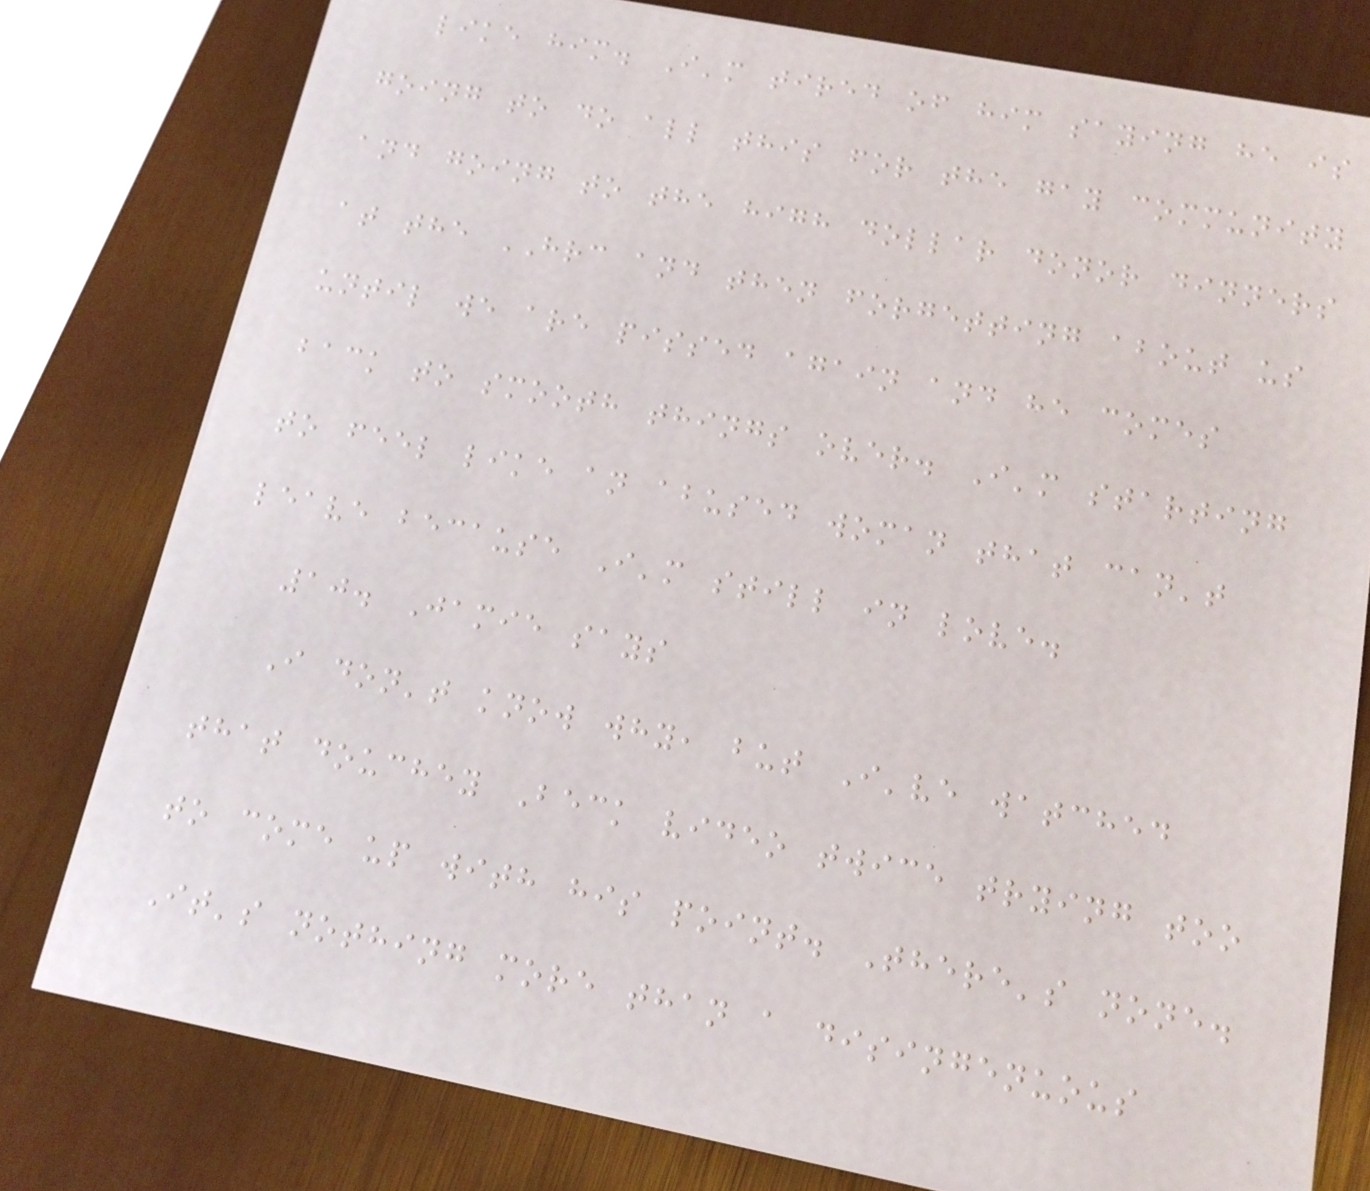like him. I'm tired of him saying he is
going to do all this for the gay community
and going to the high dollar donor dinners
at the HRC and then forgetting about us
until we are pissed again and he comes
back to smooth things over. I'm starting
to feel like an abused woman that can't
leave because I'm still in love.
10. Jamie says
I don't know why, but I've watched
that douchey Beck video twice trying too
to come up with his point. There's none.
It's nothing more than a disingenuous
